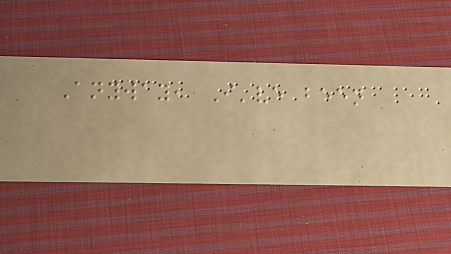Anyway, I've been
